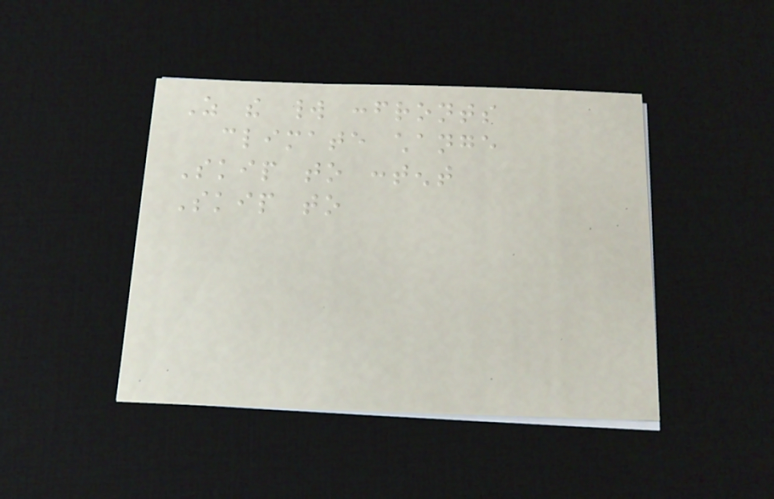As the world confronts
climate change
Skip to content
Skip to
